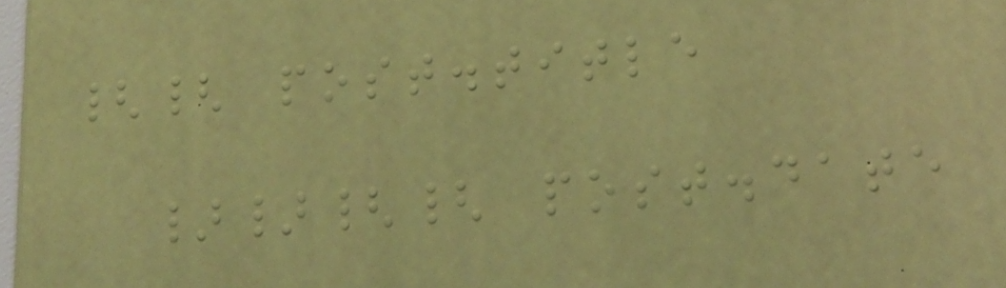{{ post.title
}}{{ post.date
